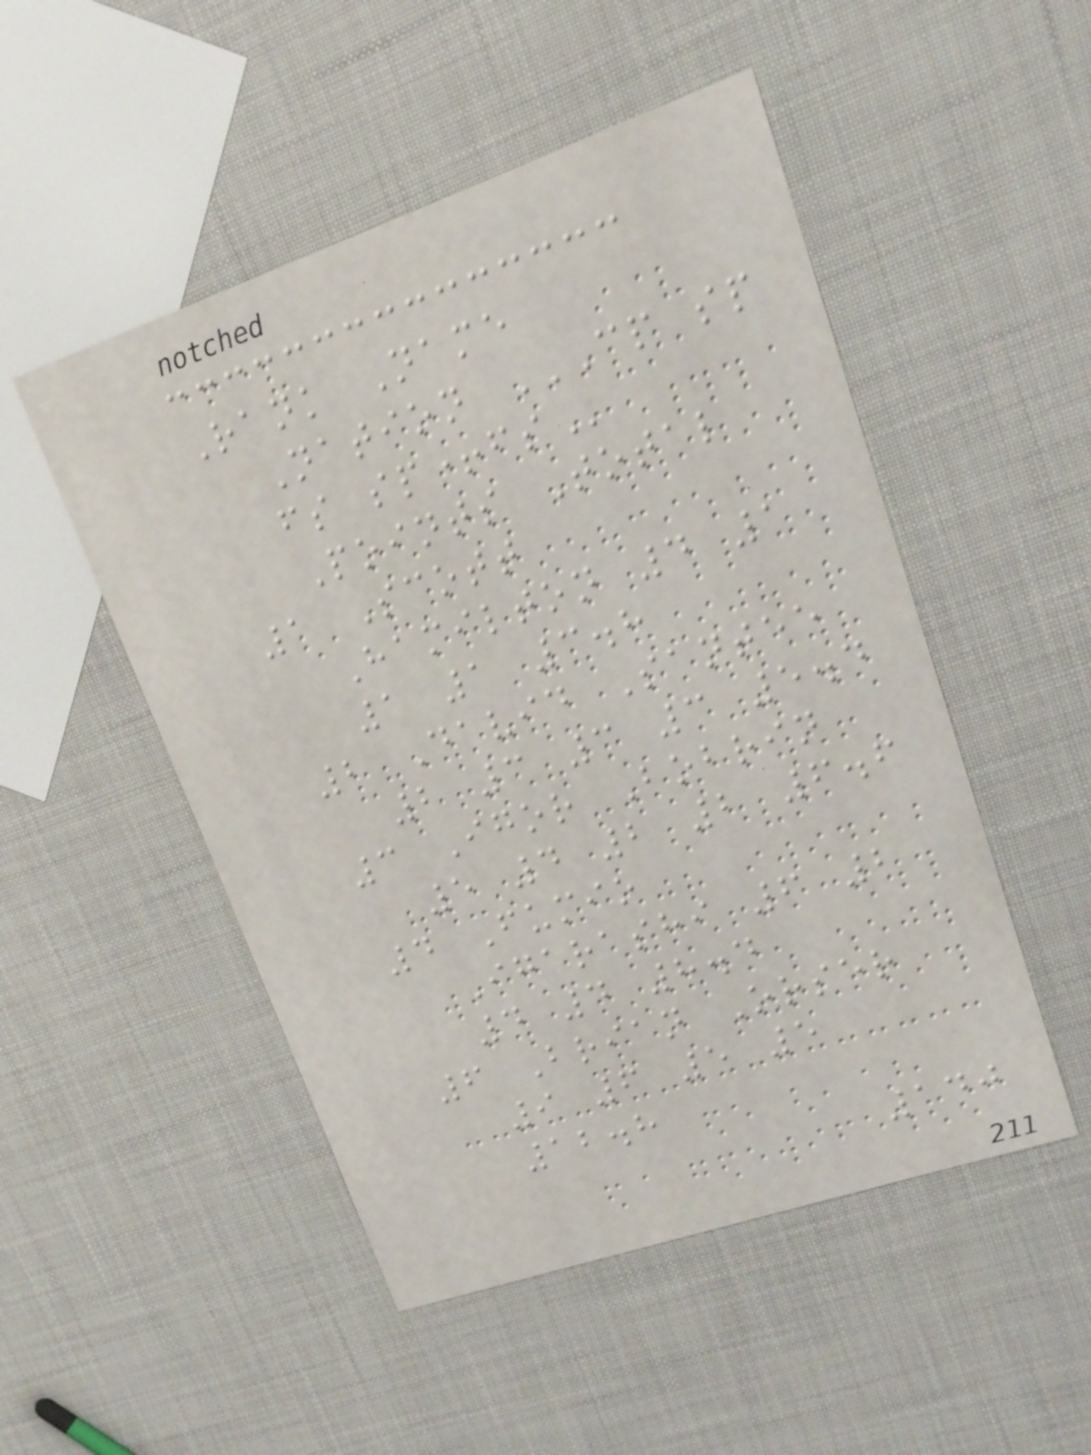Rank Name
Nation CP SP
FS SP+FS
Points Total
1 Scott
Hamilton 4 1
1 1 3.8
2 David Santee
2 3 3 3 5.4
3 Igor Bobrin
5 4 2 2 6.6
4 Fumio
Igarashi 6 2
4 4 8.4
6 Brian Orser
9 6 5 5
12.8
140
